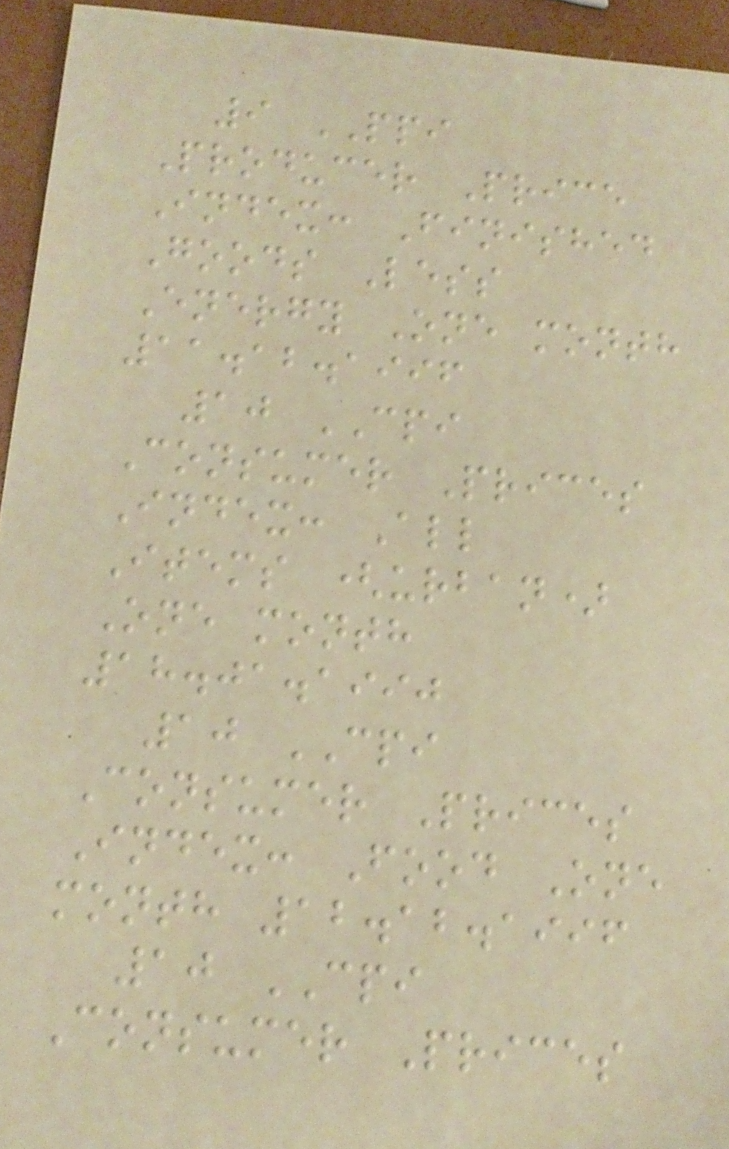9 PPI
Producer Price
Index: Finished
Goods Less
Energy One month
11.12.1996
10 CPI
Consumer Prices
Index: All
Items (urban)
One month
18.01.1990
10 CPI
Consumer Prices
Index: Food One
month 12.12.1996
10 CPI
Consumer Prices
